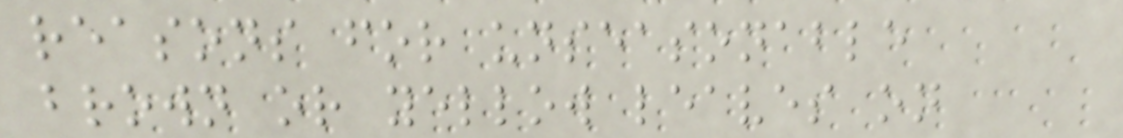reasons for unseasonable
brown or yellow leaves on
